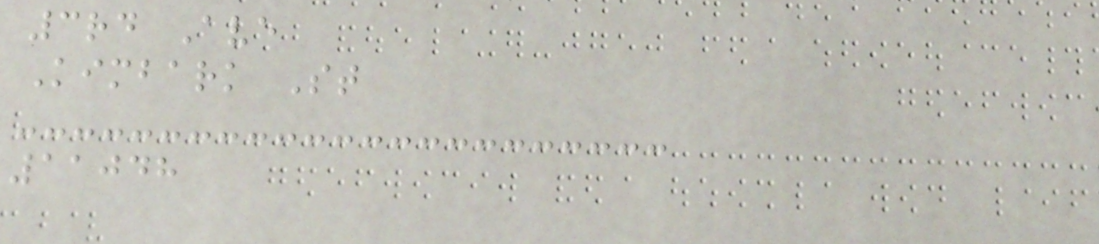3rd Ave
Kimbark St
11048
